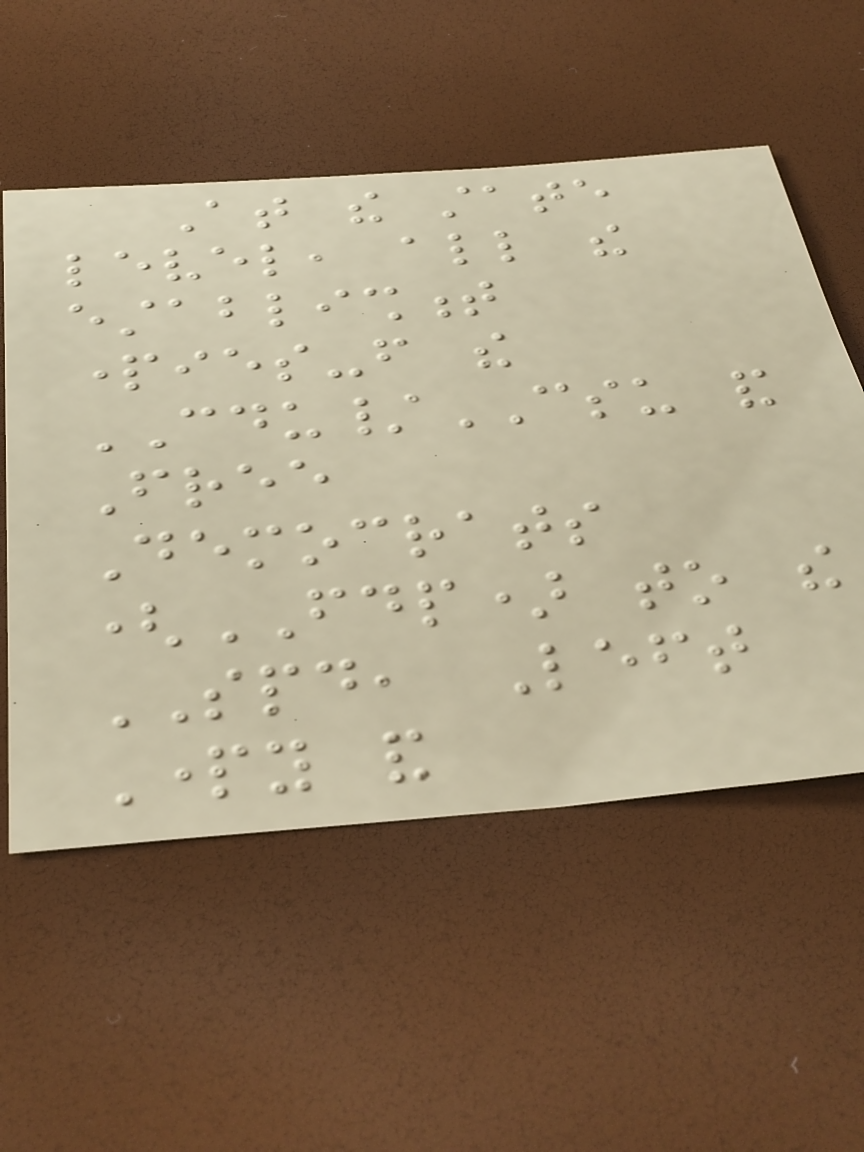At the state
level, all the
establishment
parties-from the
CDU/CSU and
Free
Democrats
(FDP) to the
SPD, Left
Party and
